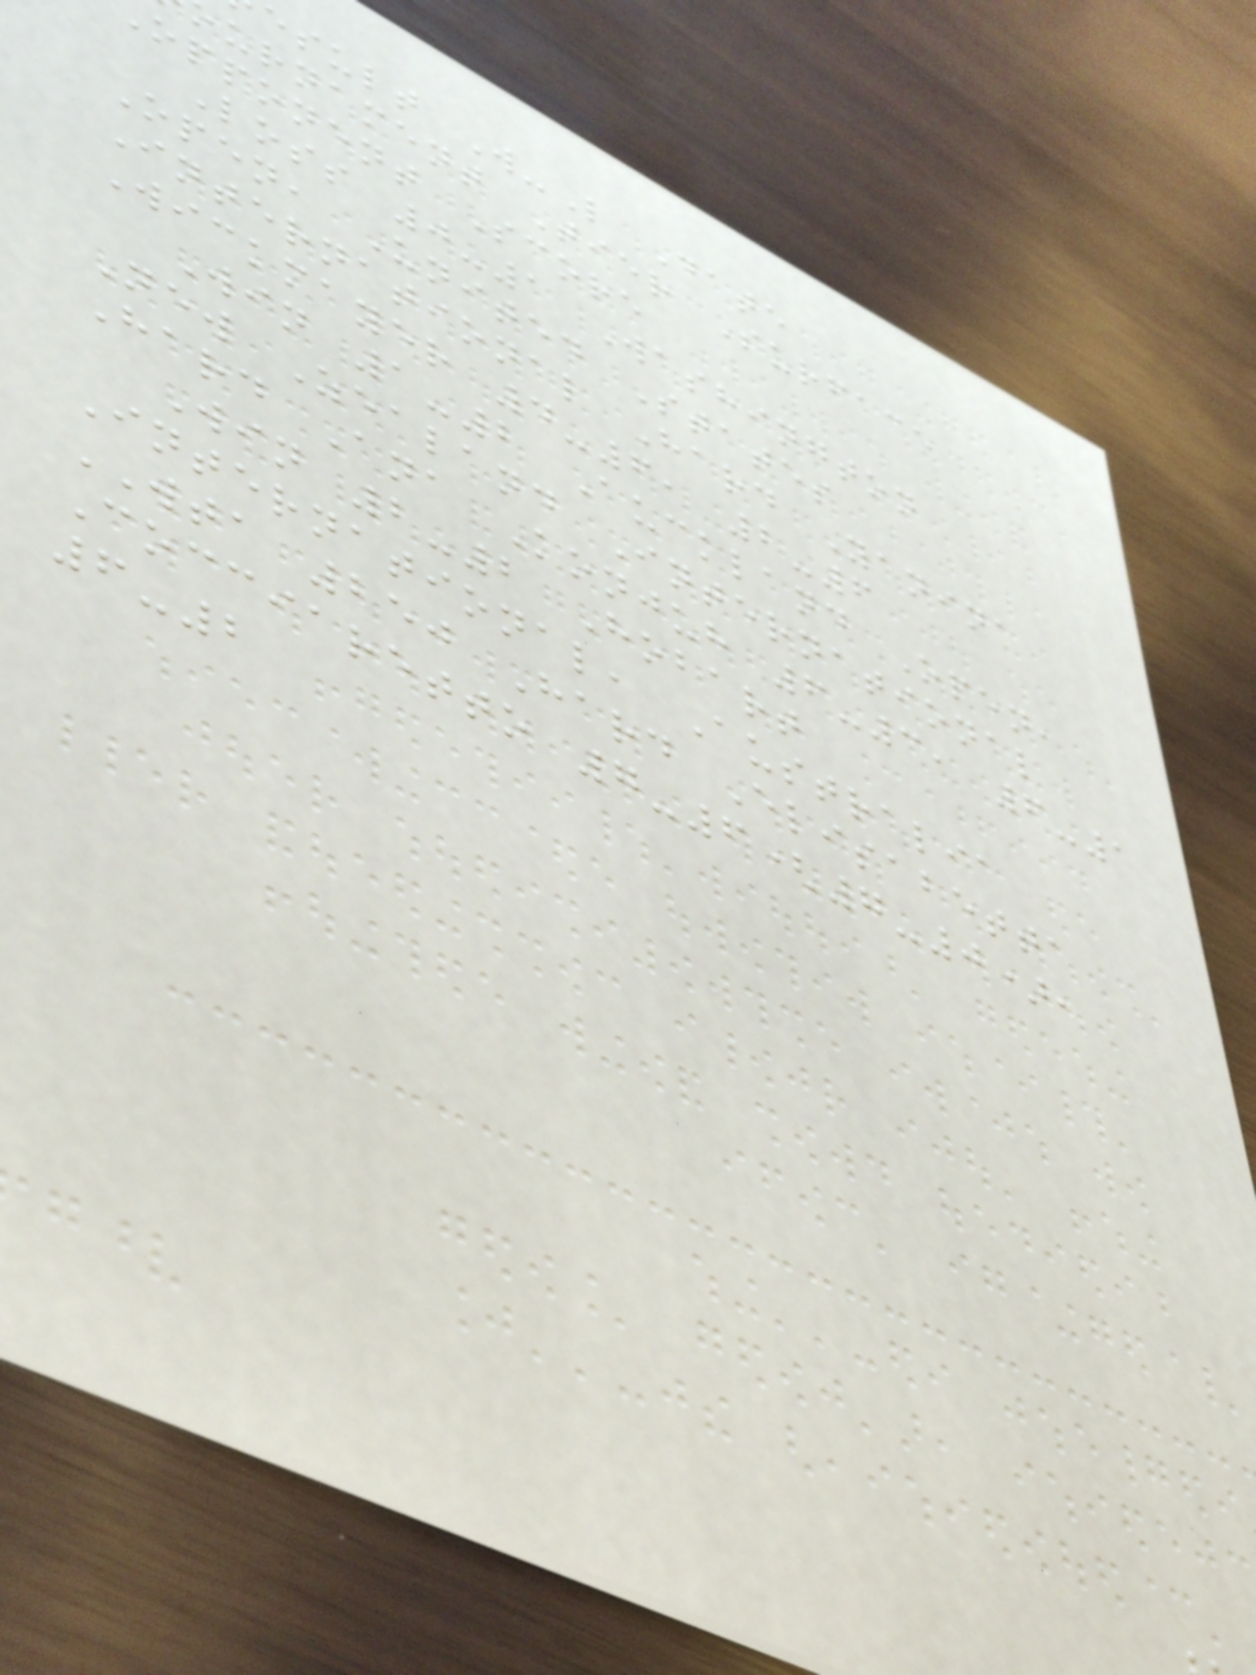esult W-L Date
urnament Tier Surface
opponent Score
Loss 0-1 Washington
Open, United States
International Hard Yanina
Wickmayer 4-6, 2-6
Win 1-2 Auckland Open,
New Zealand International
Hard Ana Konjuh 6-3, 6-1
Win 2-2 Hobart
International, Australia
WTA 250 Hard Elisabetta
Cocciaretto 7-6(7-0),
6-2
